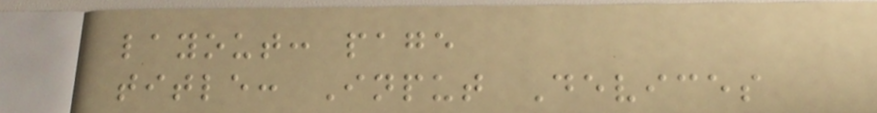layout: page
title: Input Devices
